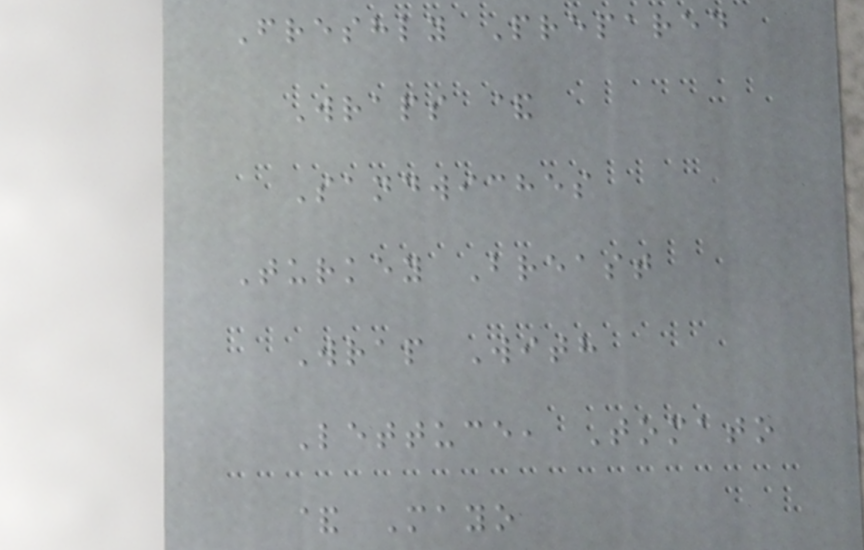Freshly Prepared
Wraps &
Sandwiches
Turkey Breast
Wrap With
Lettuce, Tomato
& Mayo
